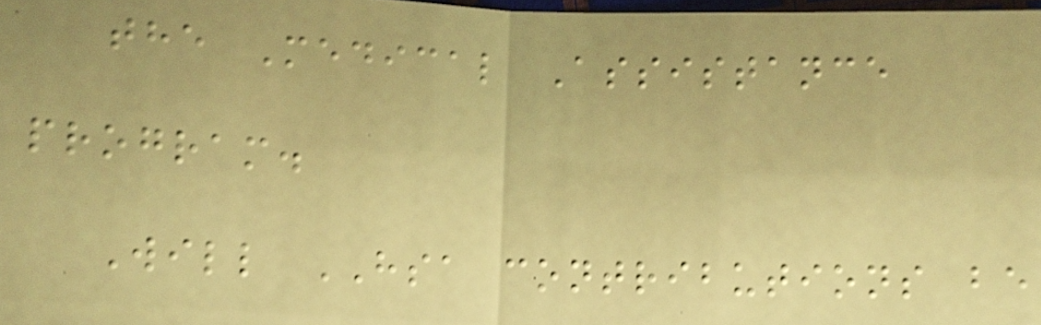the Medical Assistance
program.
Will HSA contributions be
